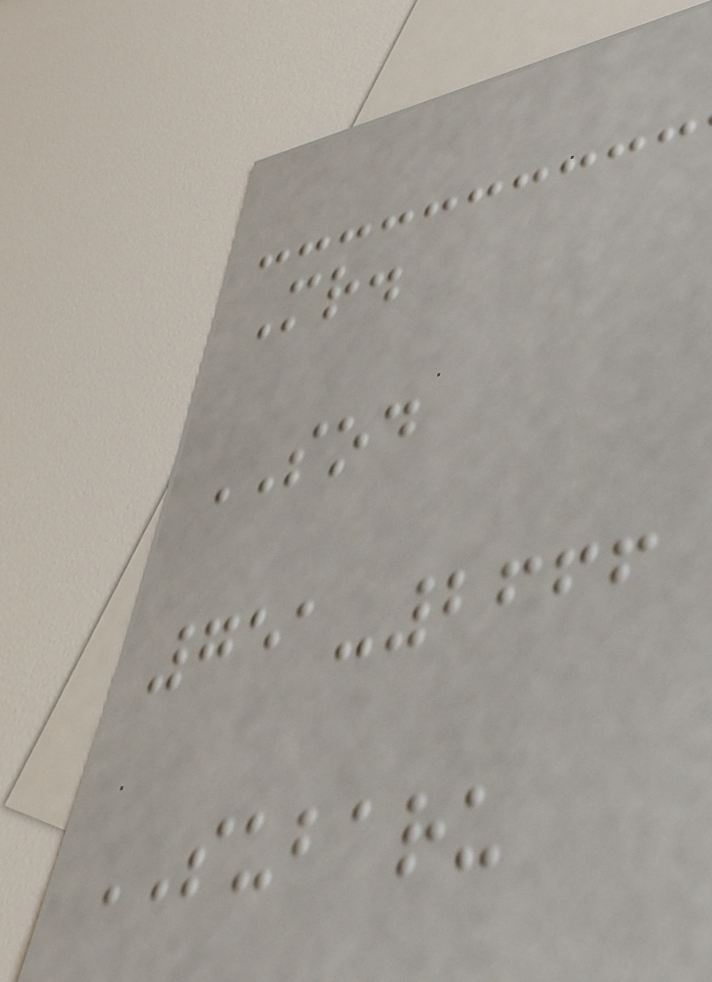Mr.
SOD
751-2666
SUBARU
